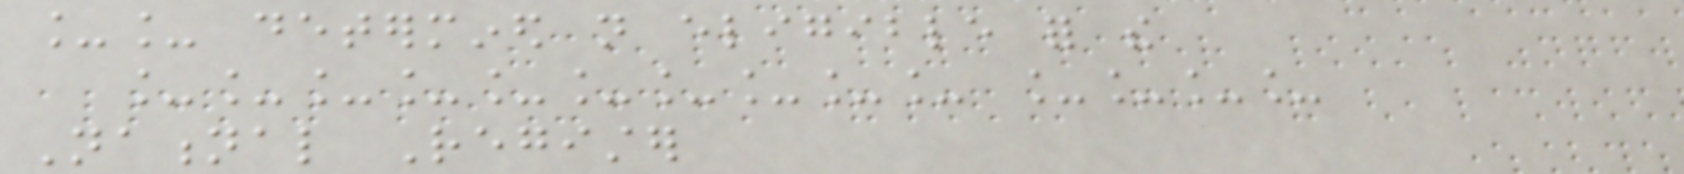__ determined not eligible for the
__________ ____
National Register
